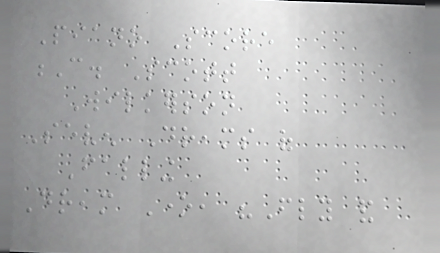Piano Score
C. Scott
Wilkerson
Seven Dreams of
Falling
Dream One, "Fly and
